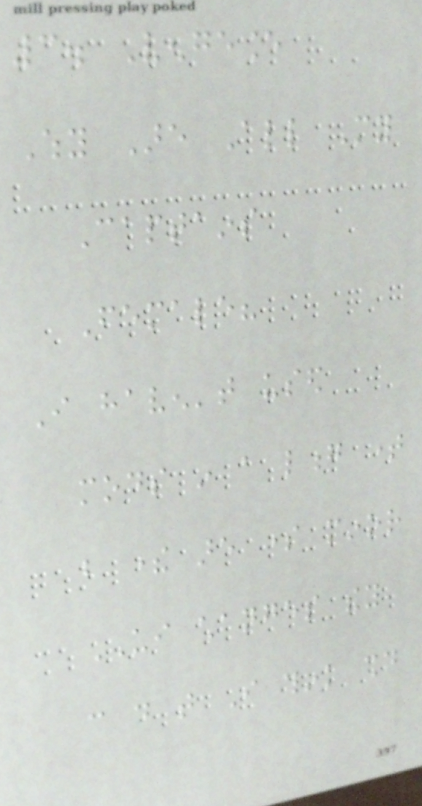3. Vengeance
Why Are All My
Captains
Female?
I haven't used
mods in a long time
but there are some minor
UI changes they
can do that I think should
